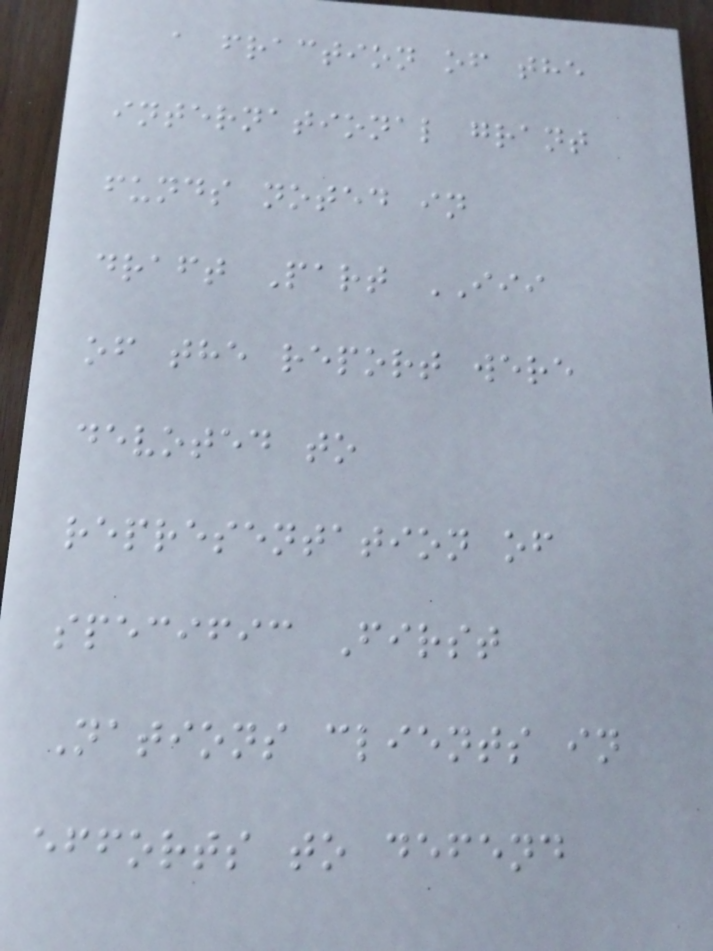a fraction of the
international grant
funds noted in
draft Part III
of the report were
devoted to
representation of
specific First
Nations clients in
efforts to defend
